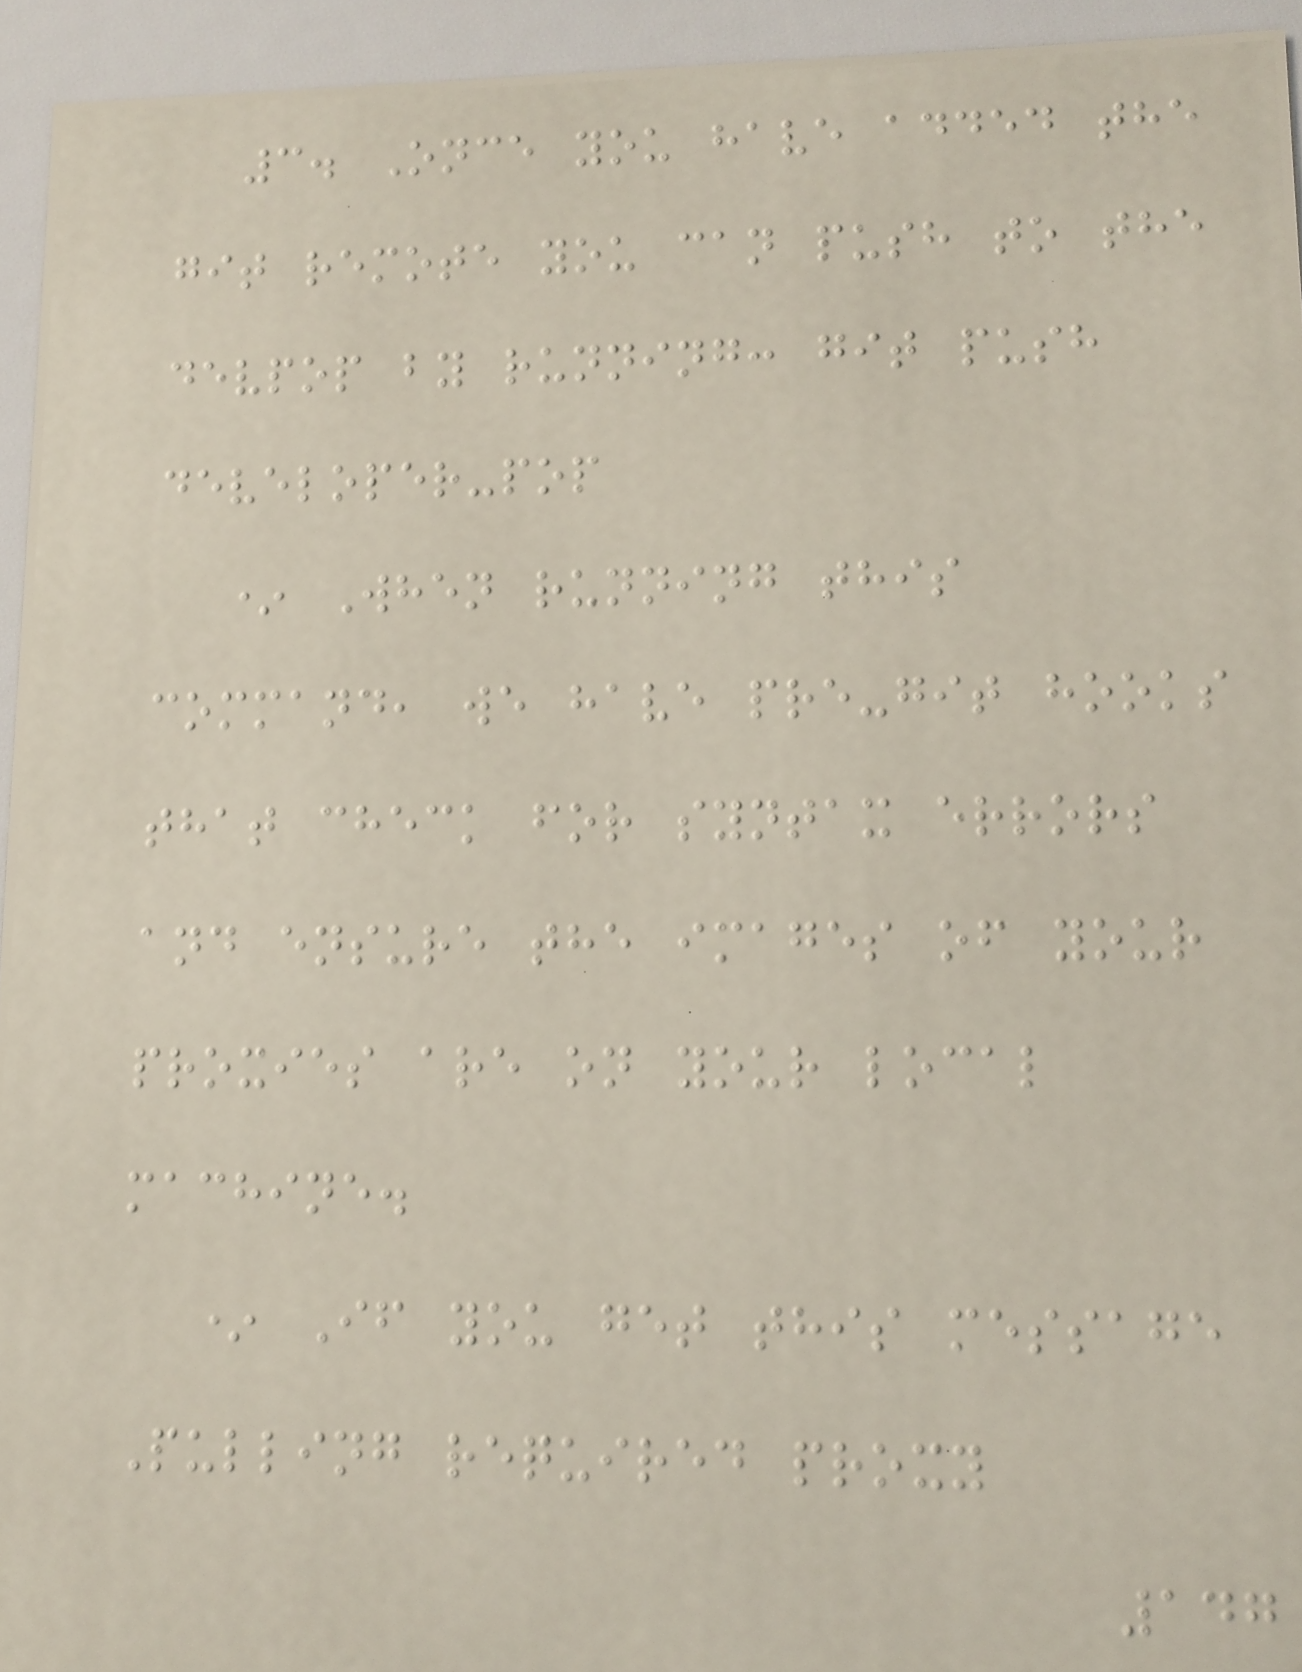3. Once you have added the
git remote you can push to the
devpop by running: git push
developer-pop
* When running this
command, we have pre-git hooks
that check for syntax errors
and ensure the images of your
proxies are on your local
machine.
* If you get this message
Pulling required proxy
147
